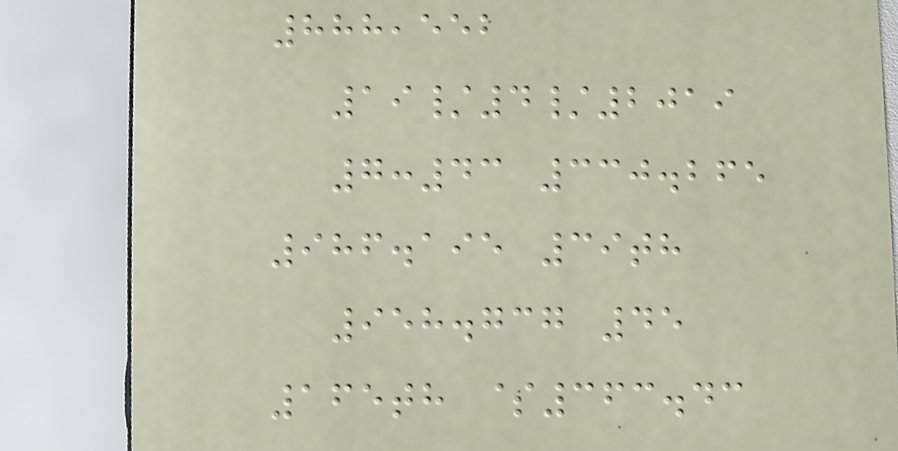888,552
19/4/2019
7:43 330.265
986.195 39th
958.737 45
165th $363.43
